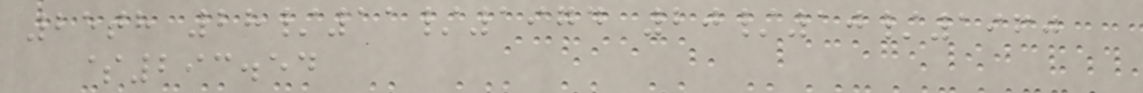25th 28/11/1974 20/10/1960
$293.54
